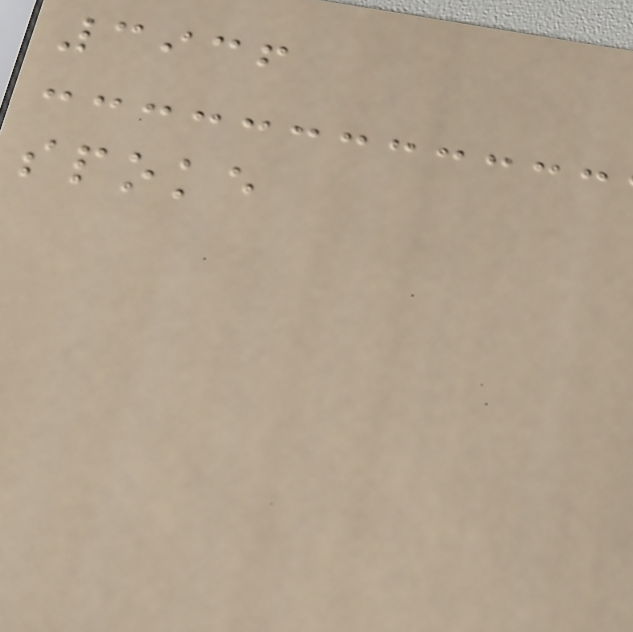3936
spoke
